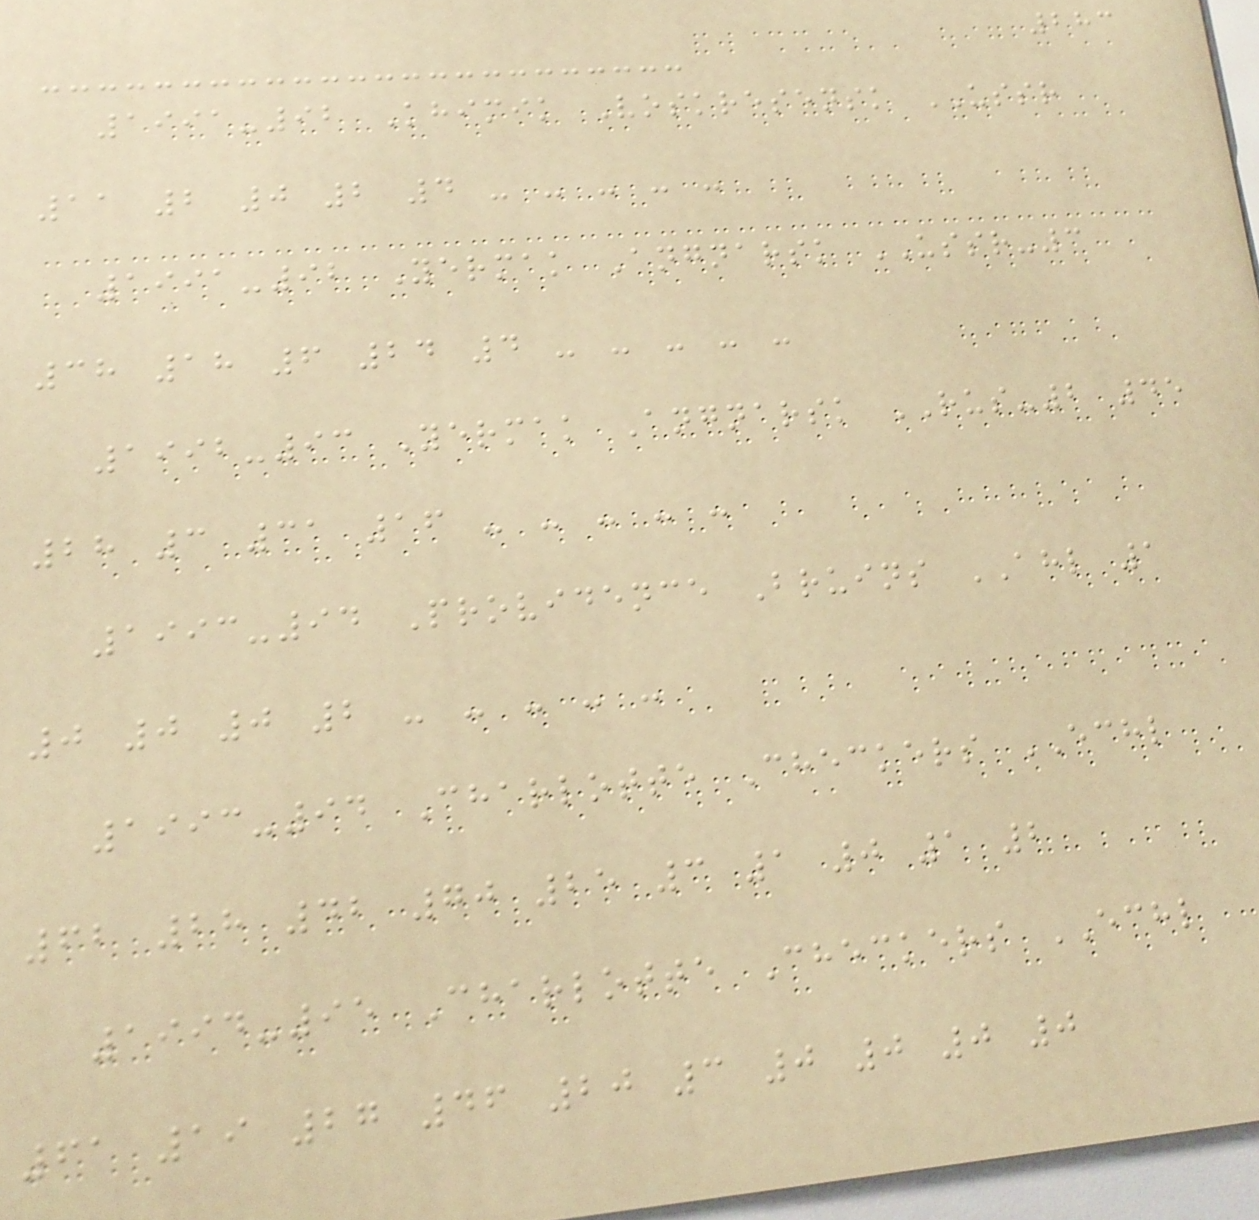283
1991-92 Khimik Voskresensk USSR
11 2 0 2 4 - - - - -
1991-92 Yermak Angnarsk USSR-3
38 18 6 24 4 - - - - -
1992-93 Yermak Angnarsk RUS-2 45
28 3 31 16 - - - - -
1993-94 Providence Bruins AHL 1
0 0 0 2 - - - - -
1993-94 Charlotte Checkers ECHL
62 28 42 70 25 3 1 0 1 2
1994-95 Charlotte Checkers ECHL
61 19 27 46 20 3 0 0 0 0
